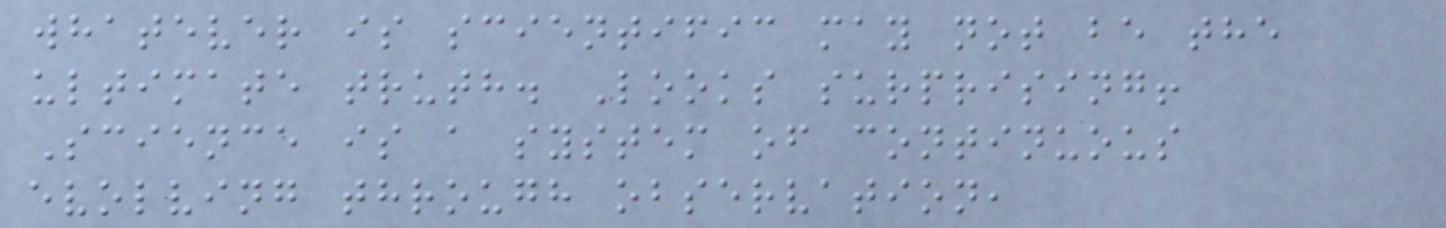whatever is scientific may not be the
ultimate truth. Looks surprising!
Science is a system of continuous
evolving through observation,
